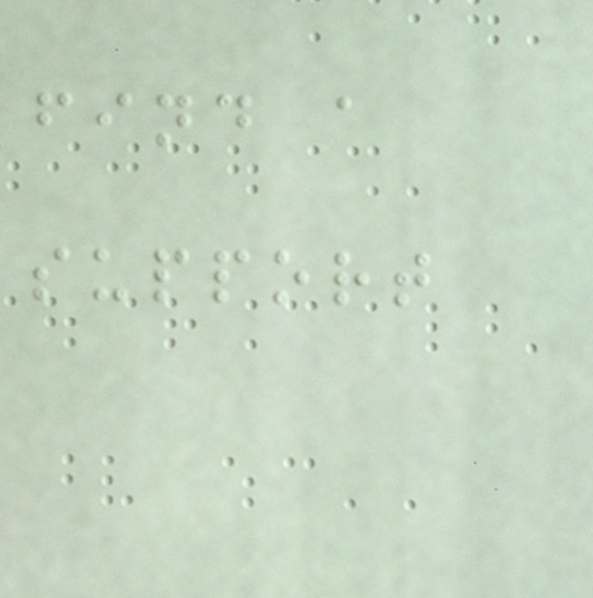find a
support
